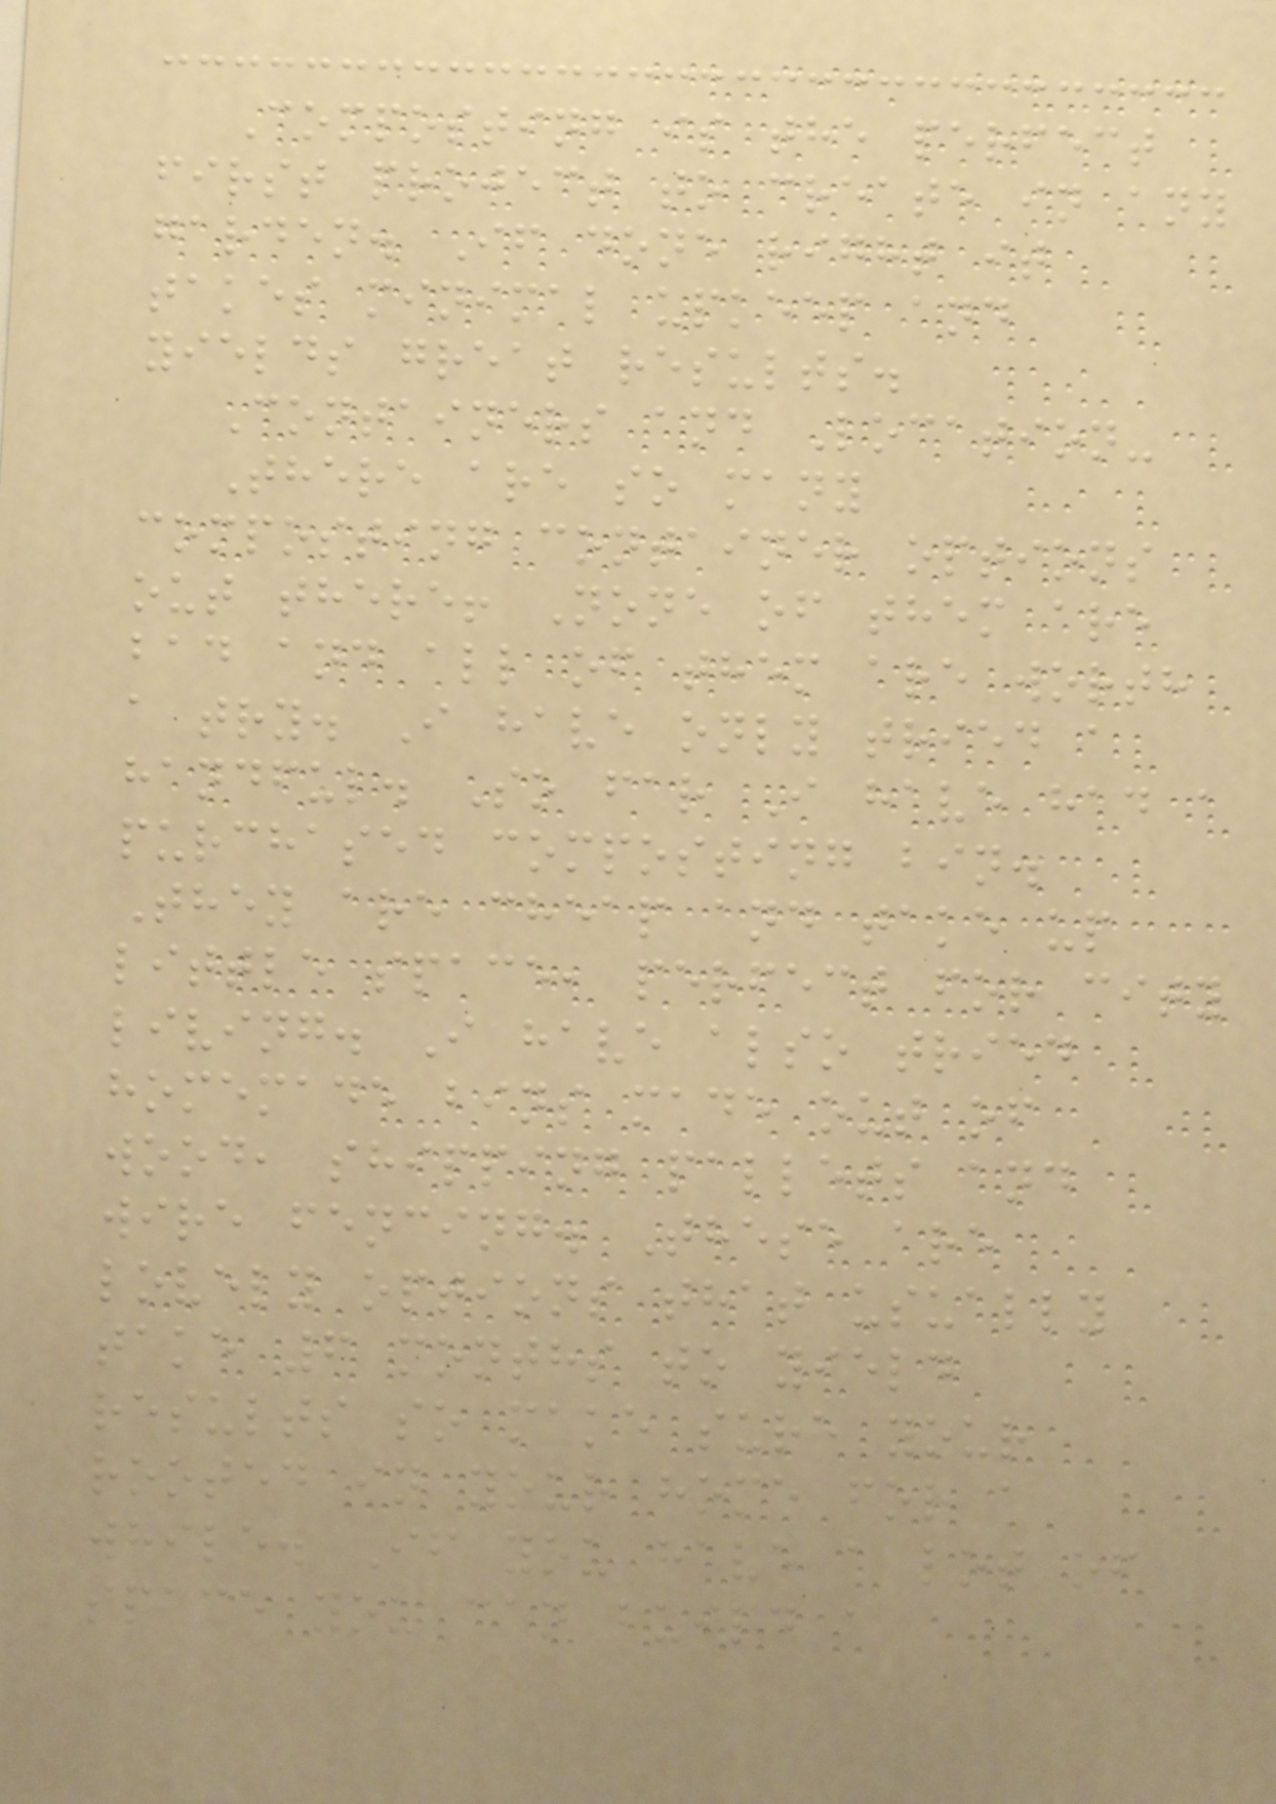Composting is the perfect
first project to create in any
garden. If done right it
takes minimal upkeep and
yields great results.
Containers and Location-
There are so many
composting container options
out there! None of them are
bad and all of them are worth
a try. I have only tried a
handful. So far I have had a
purchased composting bin.
They are cheap and take up
little space, perfect for city
living. I have also tried
homemade bins made out of
wood, shipping pallets and
wire fencing. These are
lovely options that usually
take 6 months to yield
results so make sure your
rooted in your home for a
while. If you have a lot of
space you can build a
